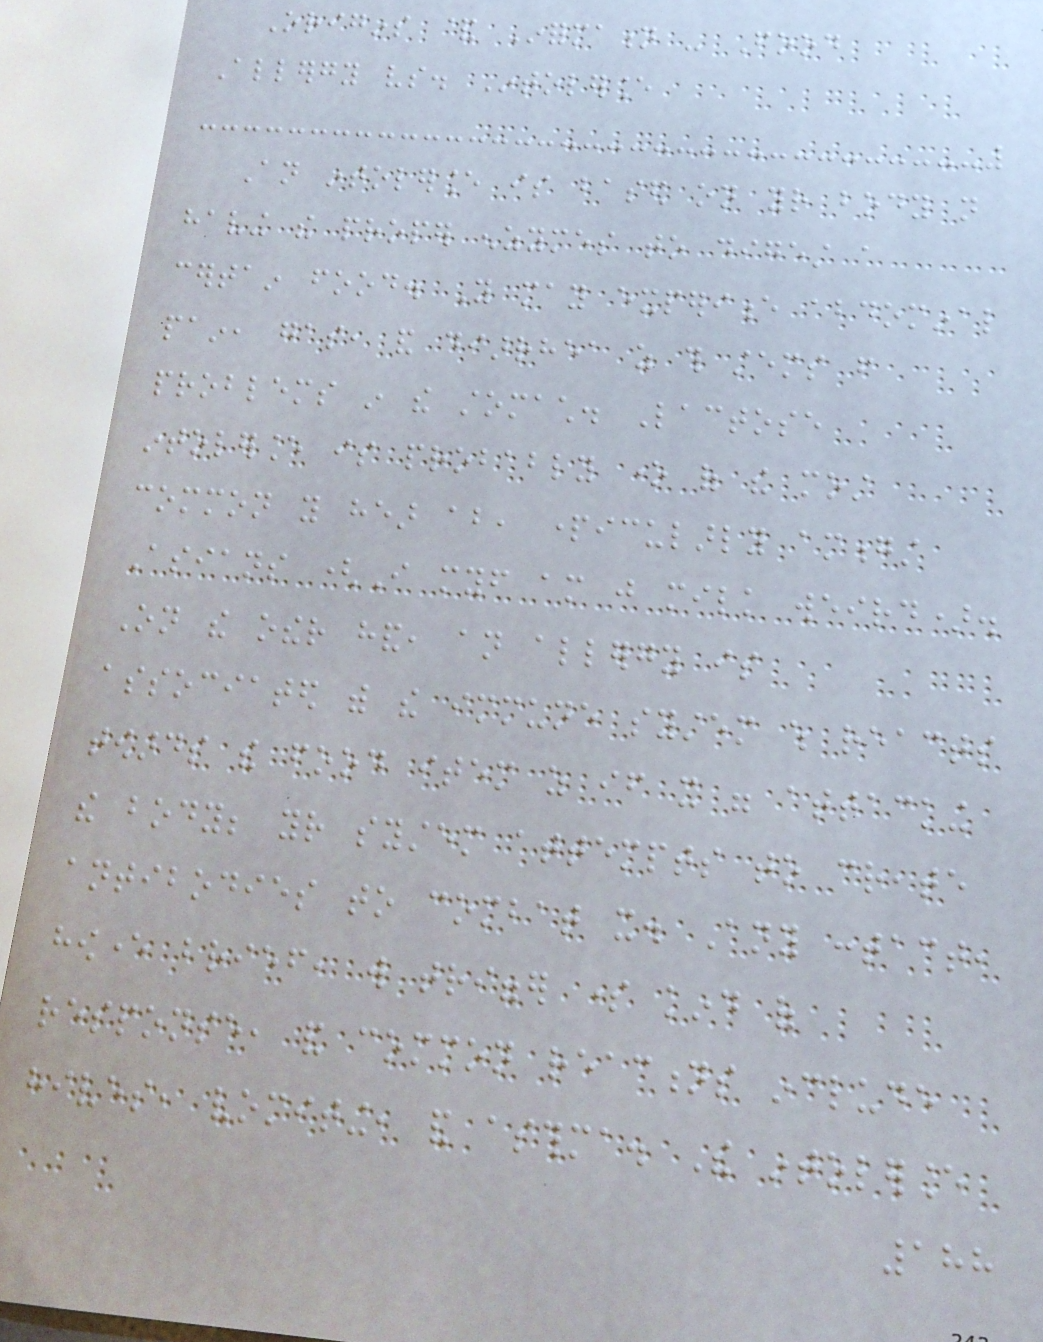Origins & Information - Food
Allergy vs. Intolerance
An intolerance is based on your body not
having the proper enzymes to digest a
certain food. You may experience abdominal
pain, gas, and diarrhea as this stems from
problems in the stomach. Lactose
intolerance is probably one of the most
common you hear about, particularly amongst
Asians (I myself am just milk weird).
On the other hand, an allergy is
associated with the immune system which reacts
towards the food item as if it were attacking
the body; your system attempts to create
antibodies to combat it. Any contact,
however brief, will trigger some kind of
response, and common reactions include
hives, vomiting, and asthma. The intolerance
188
